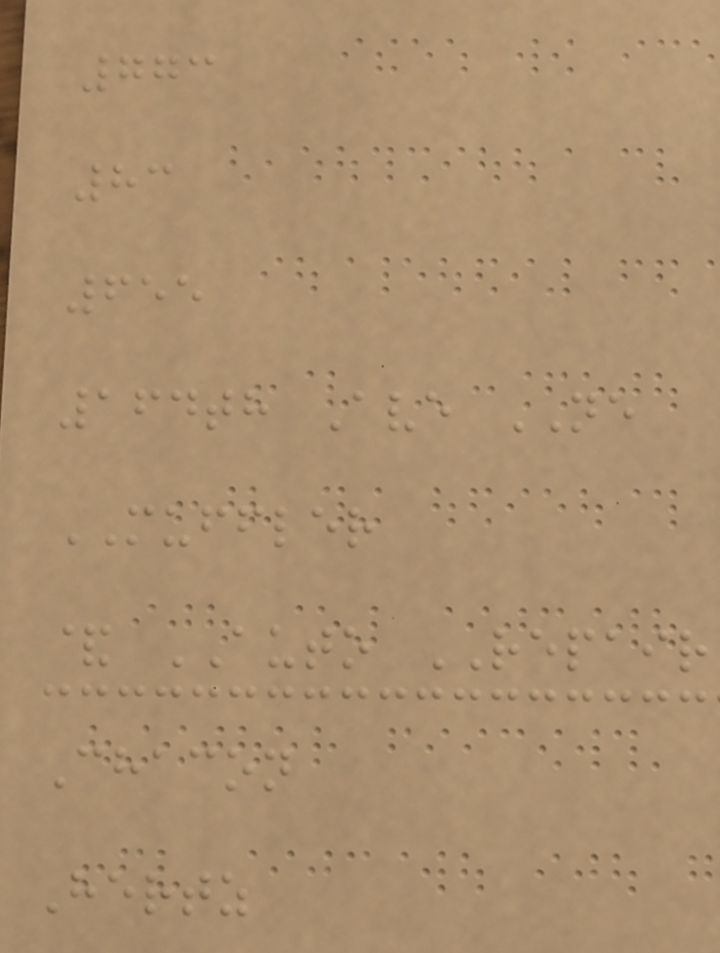773
83
655
164th Ave NE
MUFFLER
& AUTO REPAIR
Chacon
Hertz
